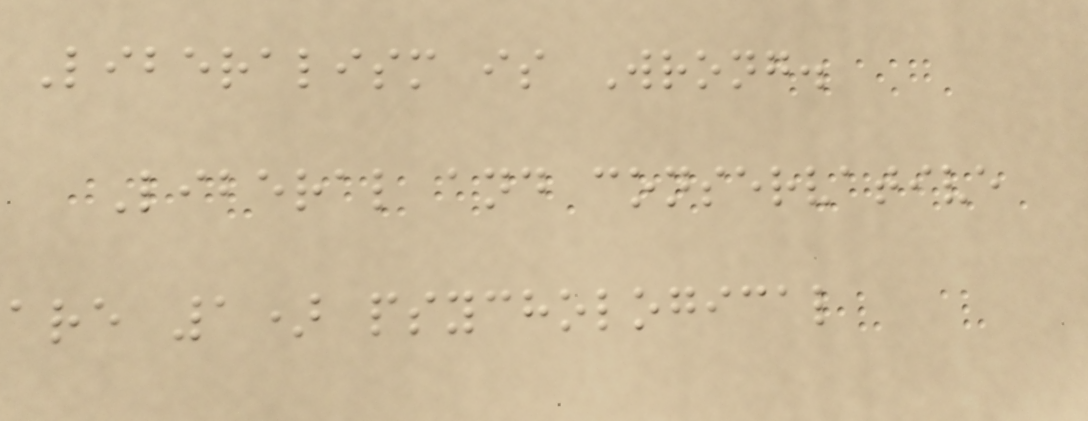Liberalism is Wrong.
Liberal and conservative
are 1) psychological
